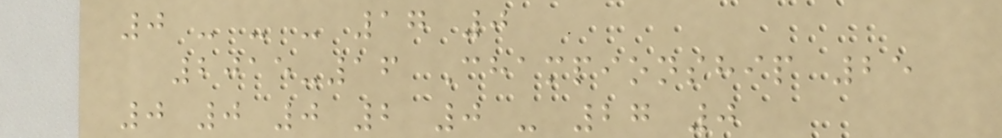0 - - - 17 0
2015-16 Championship 25
0 0 0 2 0 - 27 0
